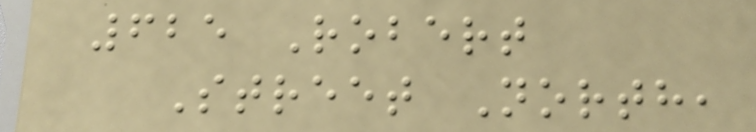625 Robert
Street North,
